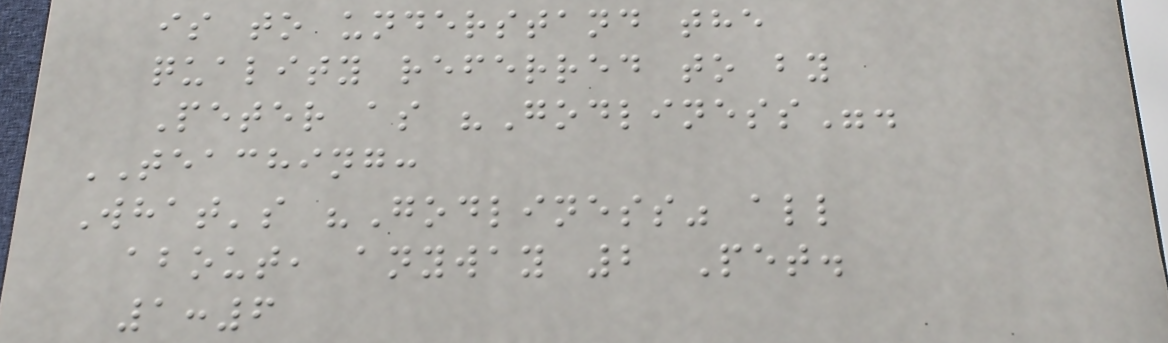is to understand the
quality referred to by
Peter as "Godliness".
TEACHING:
What's "Godliness" all
about, anyway 2 Pet.
1:6
